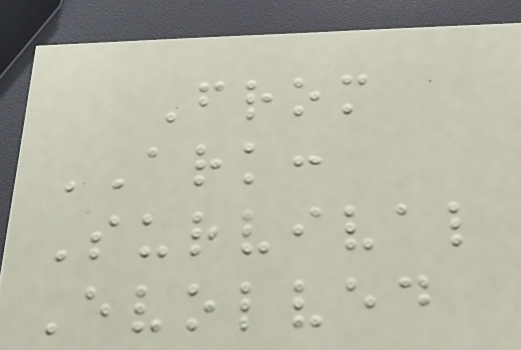From
ARK:
Survival
Evolved
